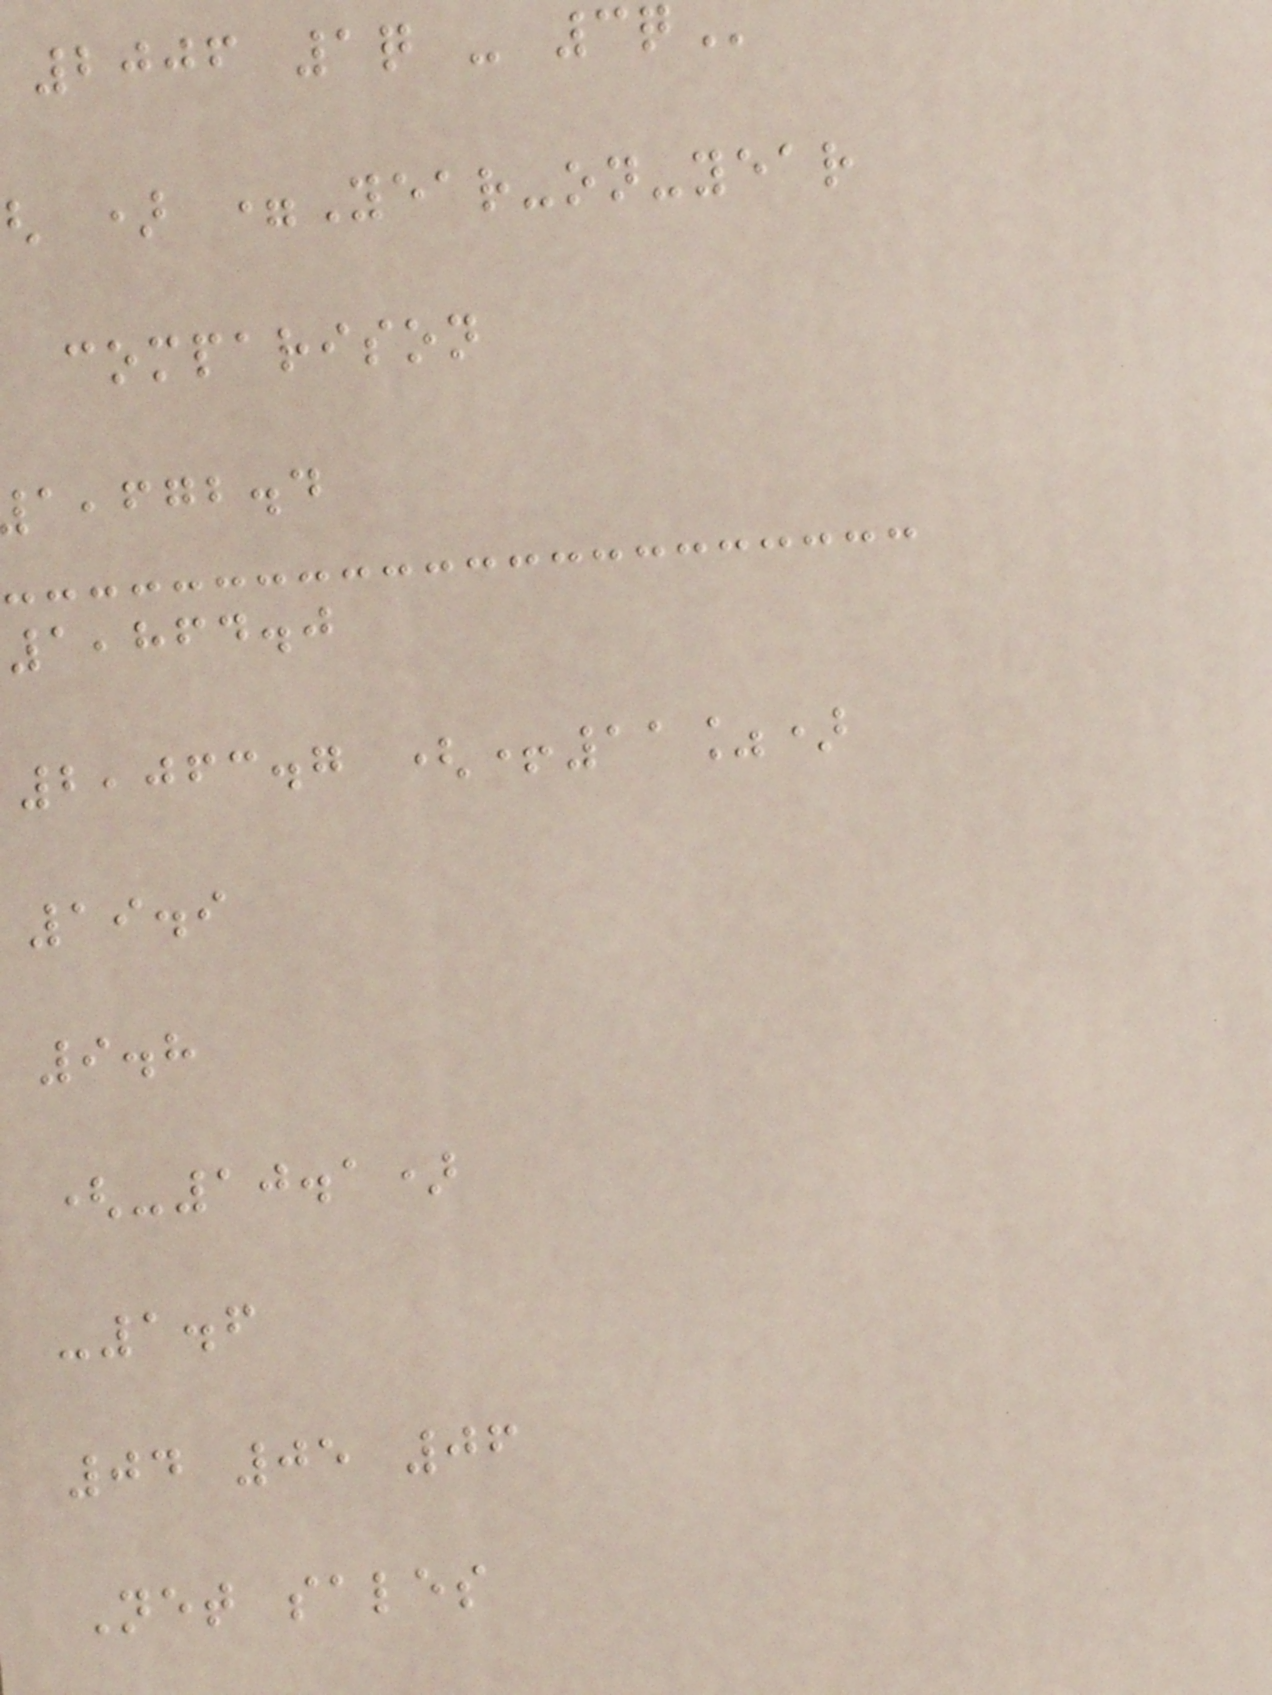2006 1q - 3
) =Year-on-year
comparison
,fgb.d
1,864.0
2,063.7 (+11%)
19.9
9.8
(-10.1)
-1.6
04 05 06
Net sales
